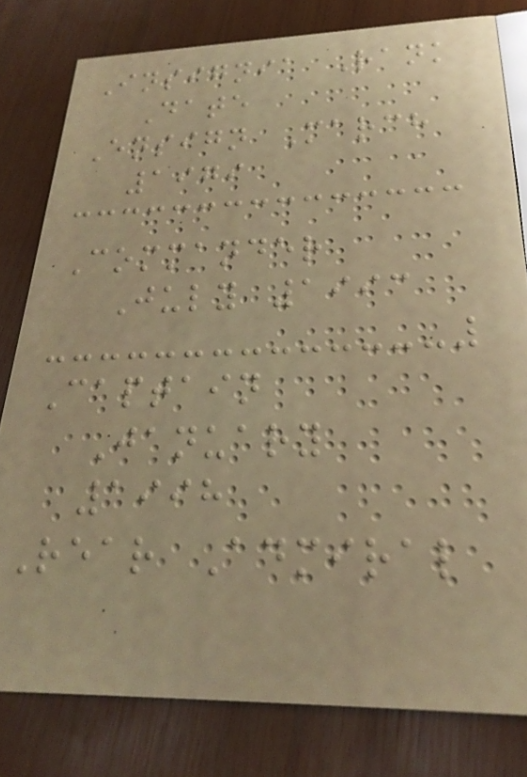Insignia Rank
Date
Ensign March
1979
Commander
July 1993
Captain
January
1998
Rear Admiral
